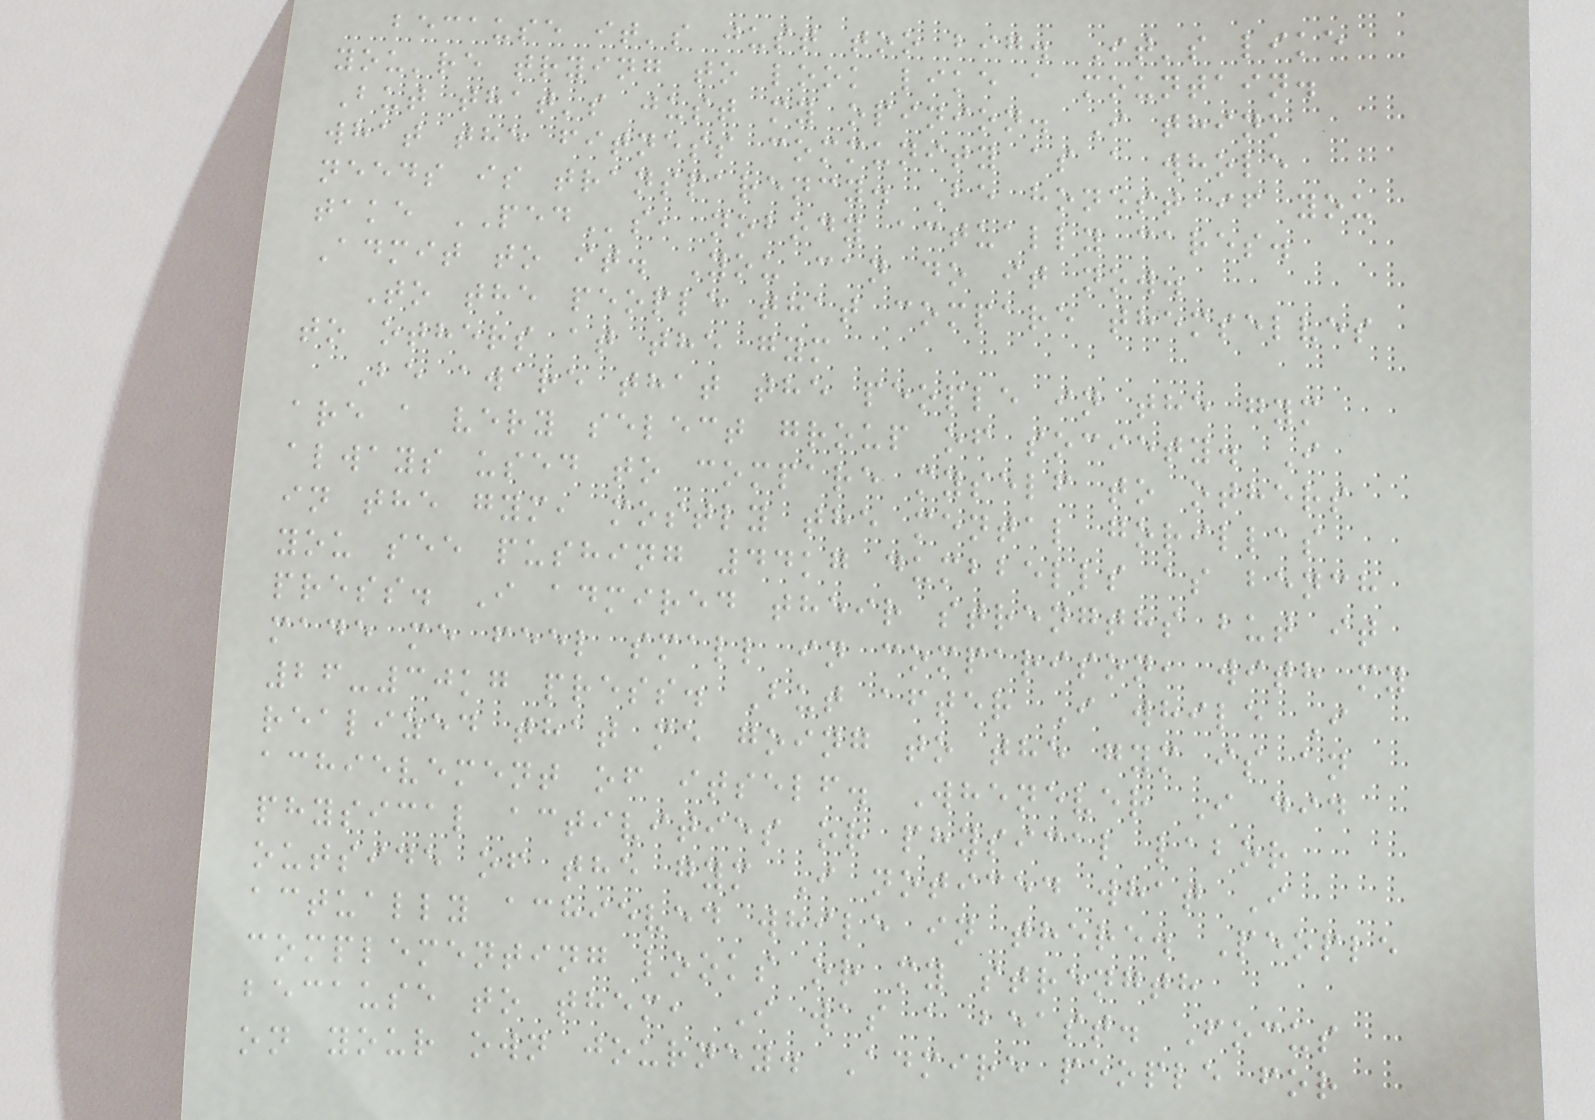because it's just too big. It's like
you're trying to look like a mountain.
But that's just my opinion. I think
what the fitness community as a whole
needs is transparency. Be honest if you
take PEDs, nobody actually cares.
Admit to it. You can do it now.
To the people that compare themselves
to others at the gym
Be aware that the people in the gym
are a very select group of society. I
always used to compare myself to others
in the gym, mostly the mental gorillas
you see pushing 44kg dumbbells as bench
press. I admired their strengths but it
made me feel small in comparison, with my
26-30kg press. But after I while I
realized that me going to the gym is an
achievement of itself. Whenever I did
physical activities or physical labor
outside of the gym I noticed what I
actually achieved while in there. People
complementing looks or my strength
because to them, I was a beast. Focus
on your own journey. Admire people for
